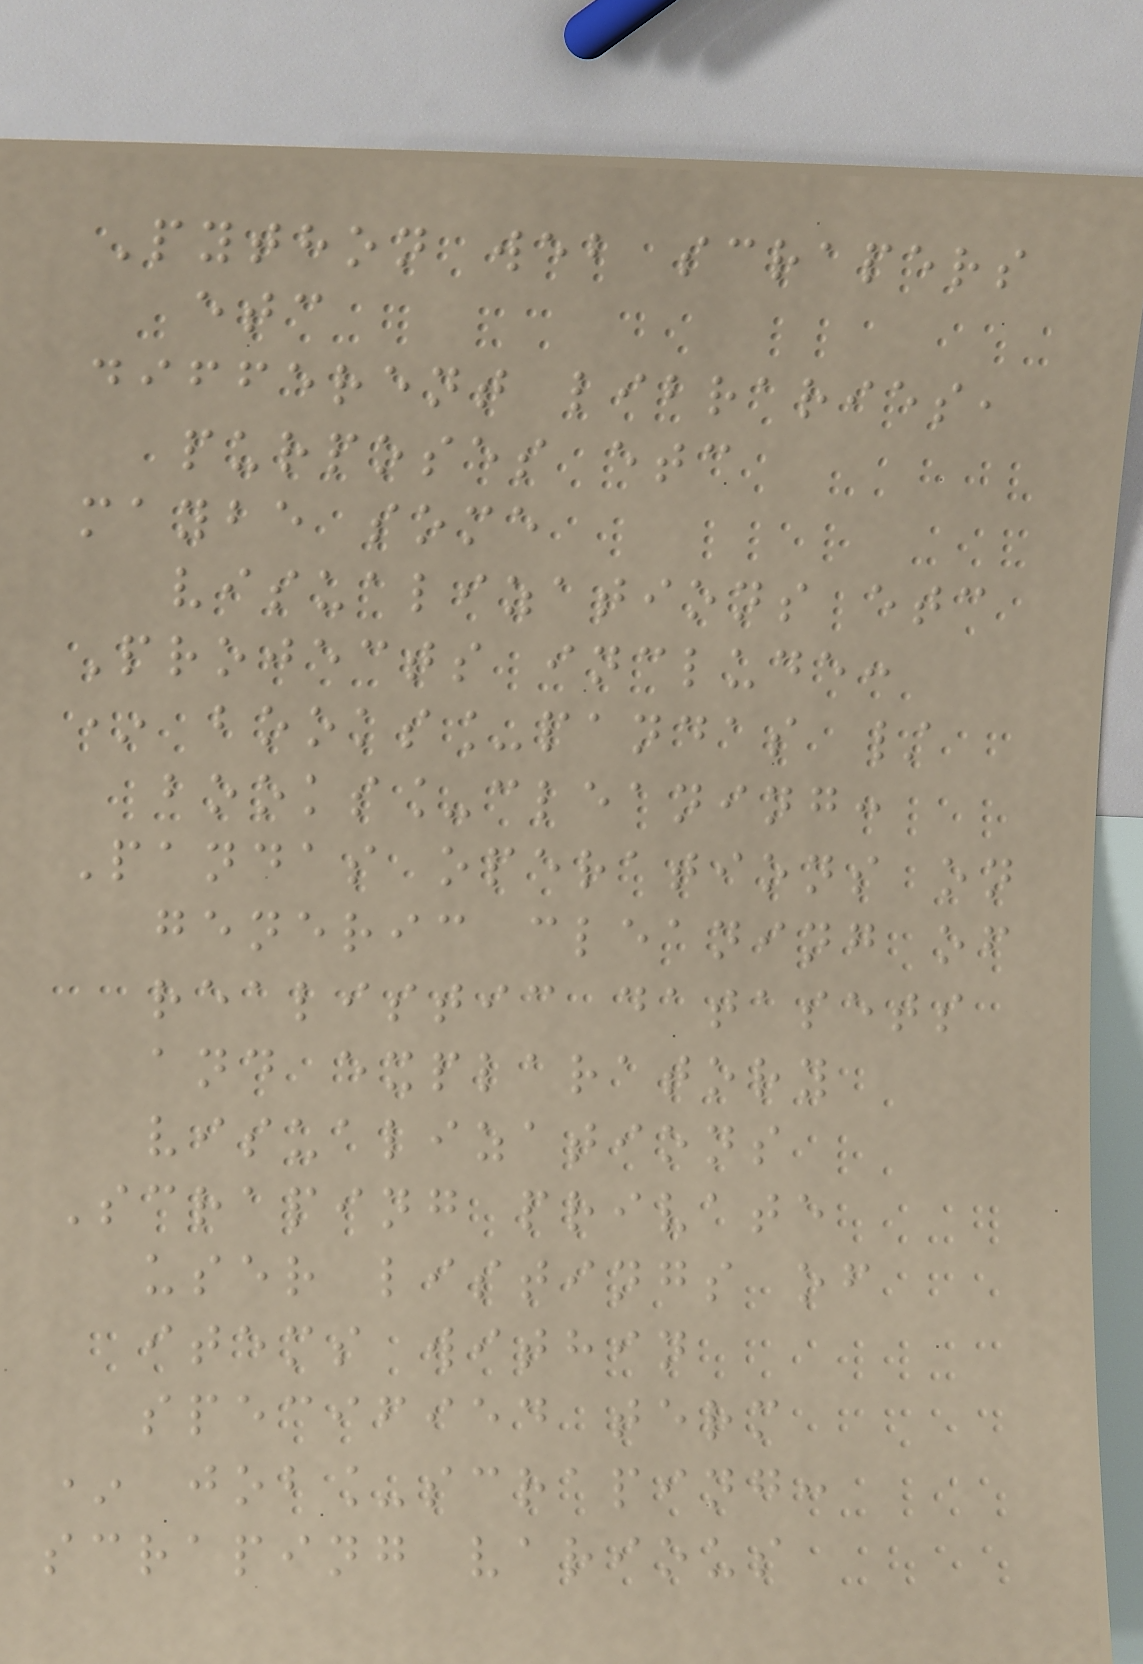Python web scrapers
etc
different libraries,
purposes etc
maybe some
visualizations etc
Projects include:
* books_pandas /
books_cleaning:
Pandas operations on
generic cleaning of
realistic datasets
and explaratory
visualizations
Scraping private
user listings of
items within
specified term
* job_scraping:
scraping various
